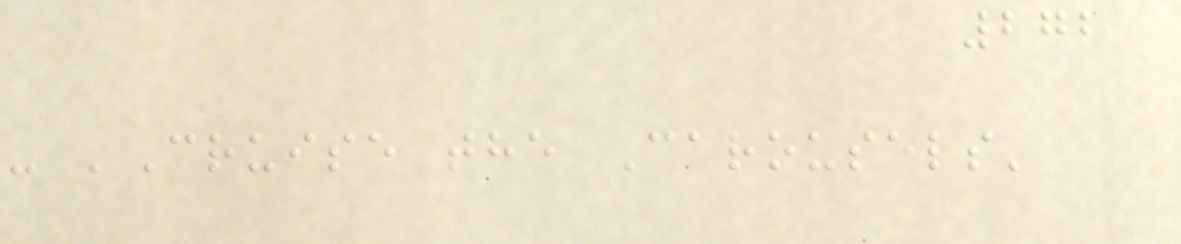272
- 'Cruise the Carousels'
